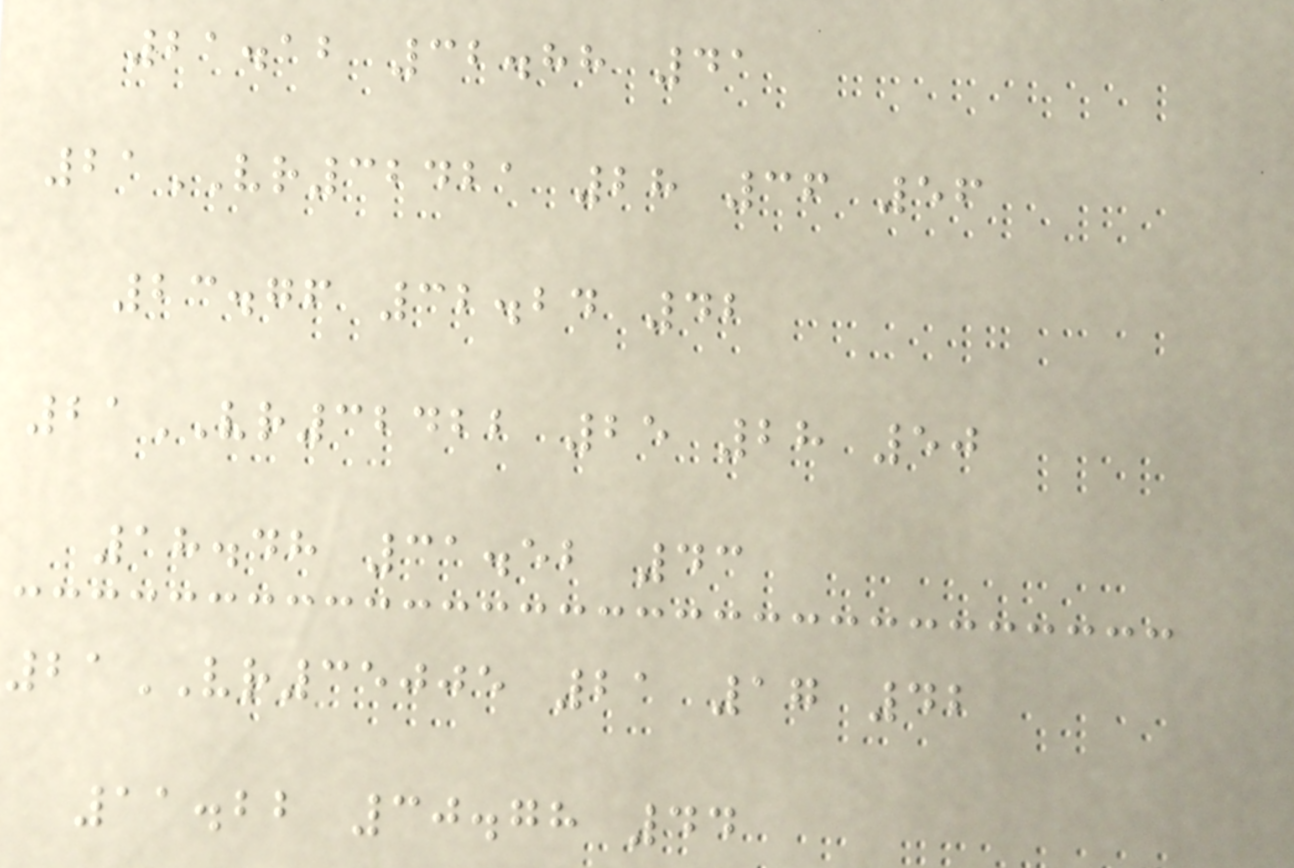21.12 32.88 41
21VR32421 28 36 56
23.76 32.24 42
21VR32422 25 28 50
18.48 31.52 43
21VR35005 21 17 42
11.22 30.78 44
